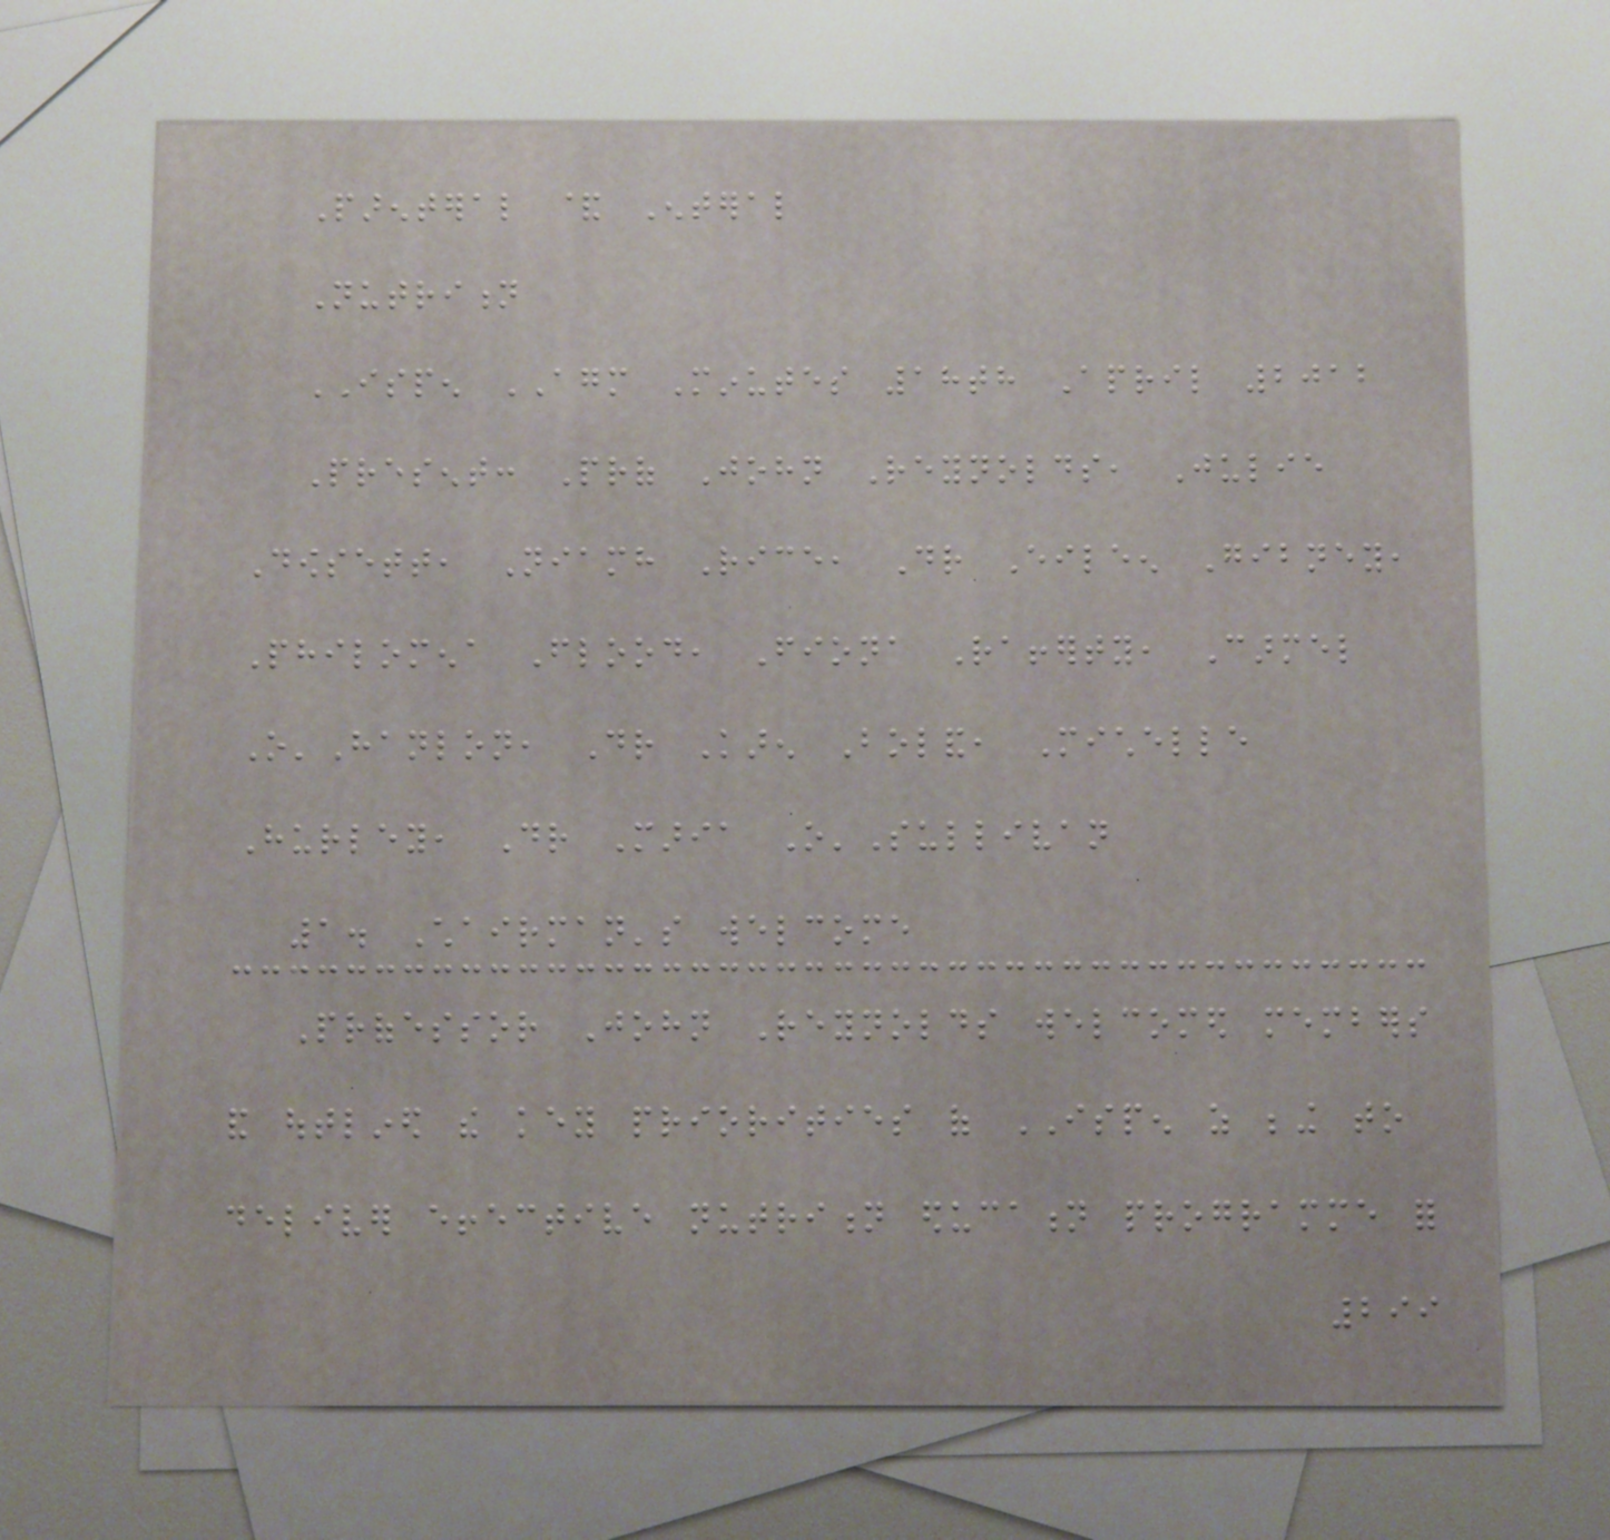Parenteral & Enteral
Nutrition
ISPEN AGM Minutes 18th April 2012
Present: Prof John Reynolds, Julie
Dowsett, Niamh Rice, Dr Eileen Gibney,
Philomena Flood, Fiona Rafferty, Carmel
O'Hanlon, Dr Karen Boland, Michelle
Hurley, Dr Maria O'Sullivan
1. Chairman's welcome
Professor John Reynolds welcomed members
and outlined the key priorities of ISPEN as being to
deliver effective nutrition education programme for
299
